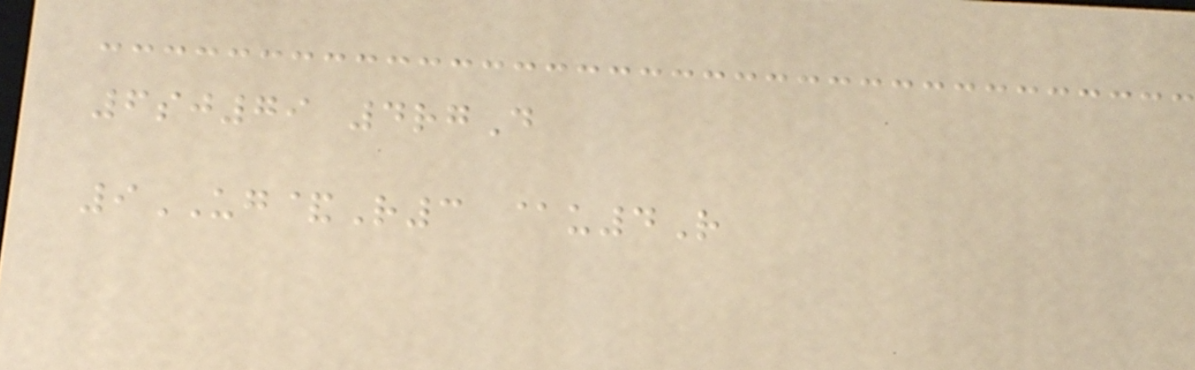6sj79 4rgD
9UG&R3 @u4R
